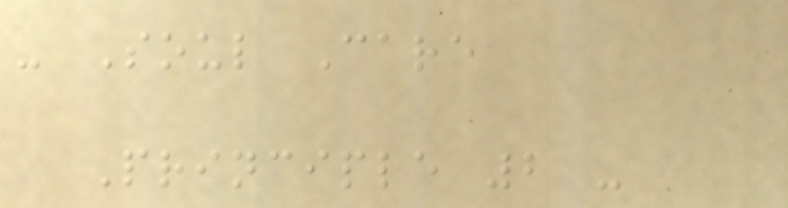- Soul Care
Principle 2 -
